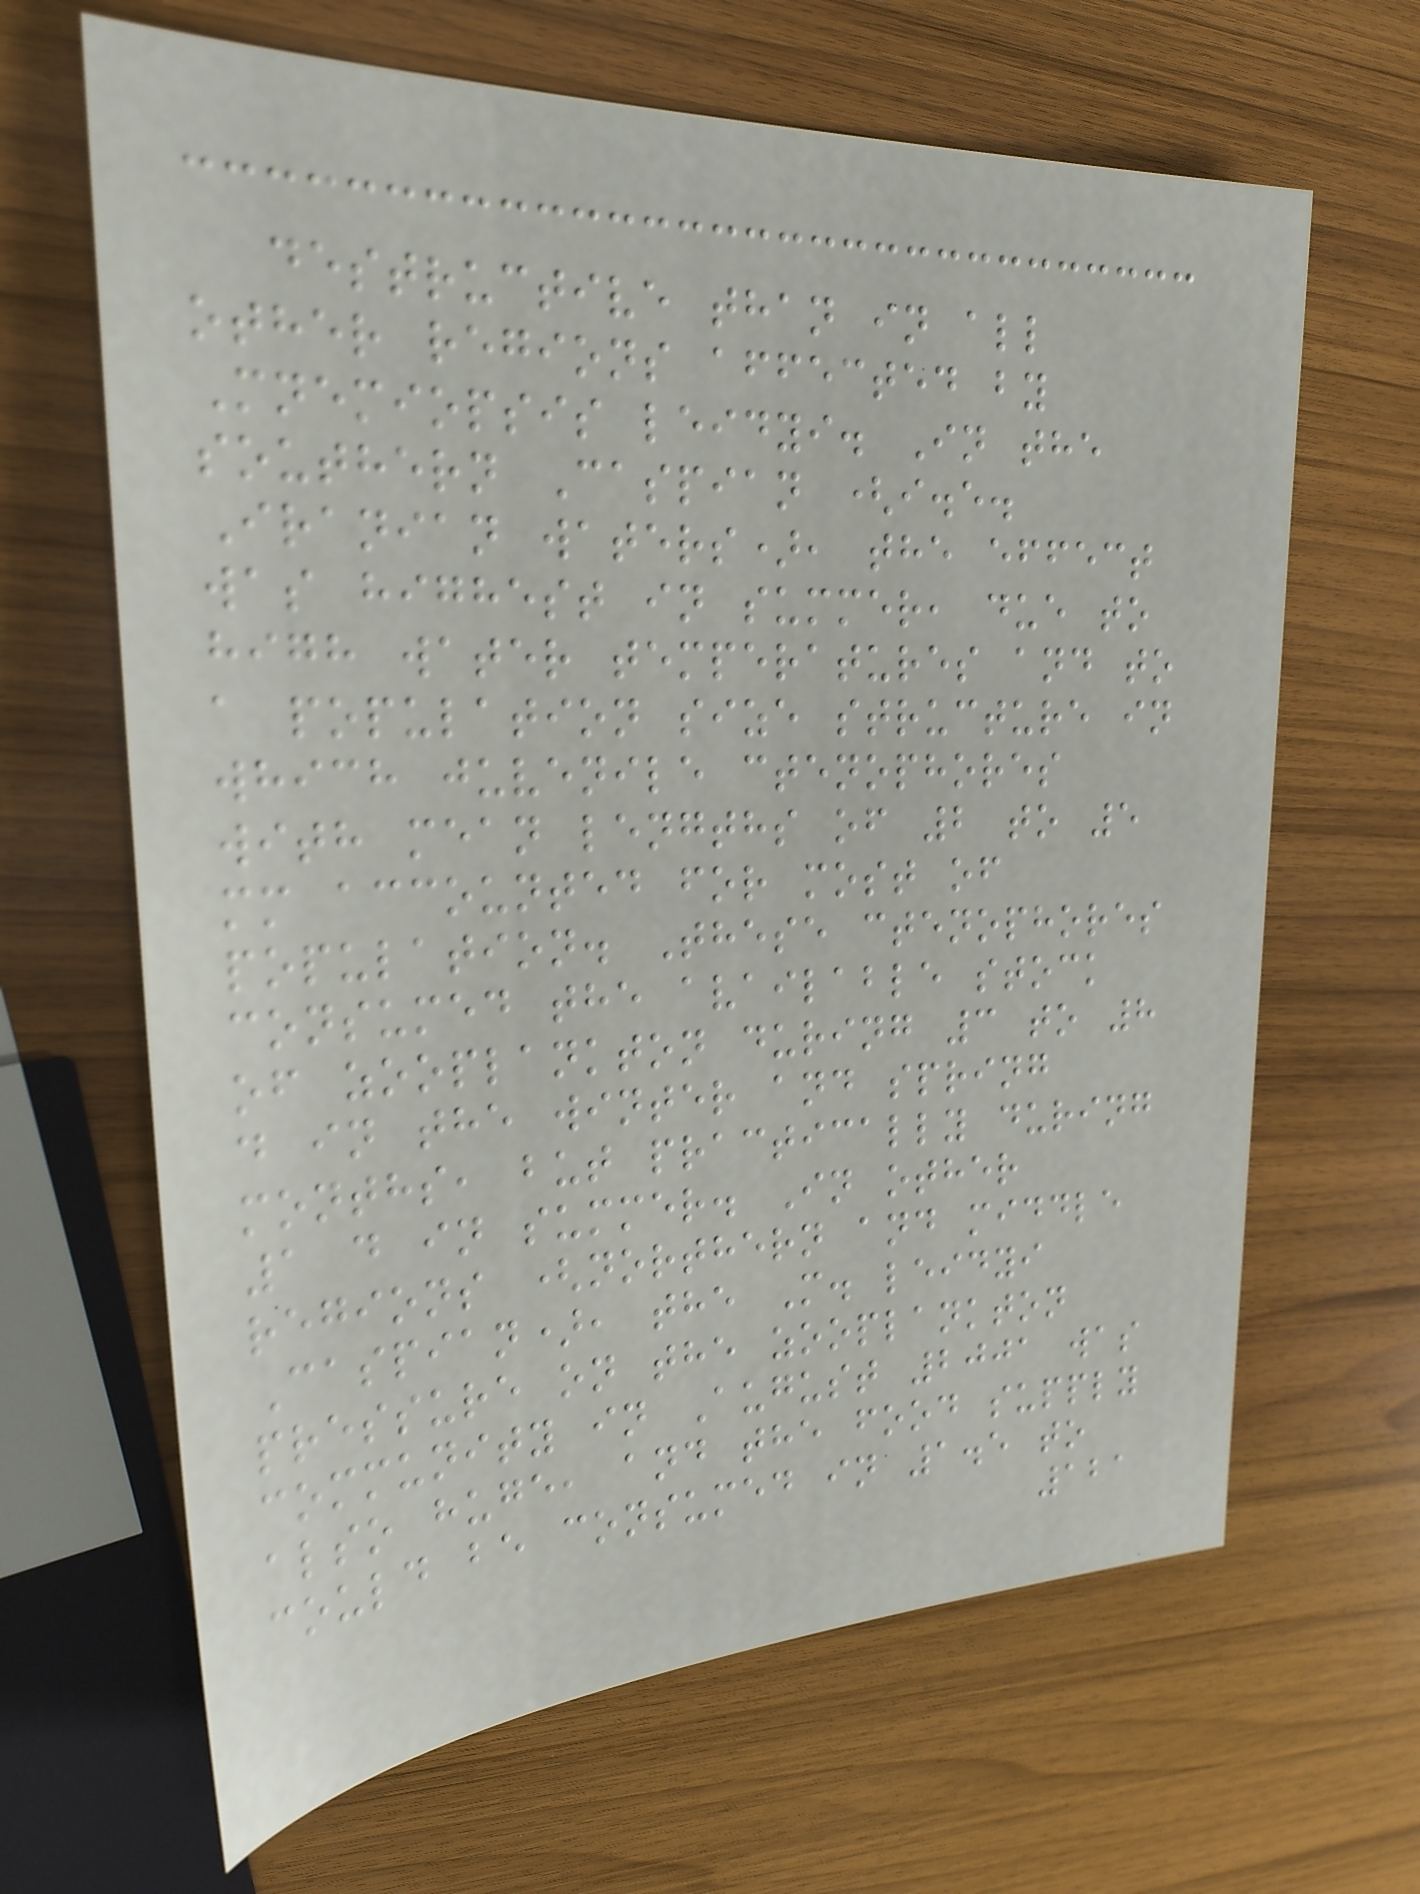destructive than in all
other regions affected by
Mnemiopsis leidyi. In the
southern Caspian (i.e.
Iranian waters), the effect
was highest in summer, due to
high water temperatures and to
a population size structure in
which juvenile ctenophores
with mean lengths of 2 to 5
mm accounted for most of
population. These ctenophores
consumed the available stock
of zooplankton during 3 to 8
d in the winter and spring
months, but practically during
1 d in summer. In other
regions (northern and middle
Caspian), the M. leidyi
pressure on the zooplankton
community in August 2001 was
also huge, and the food supply
could be consumed in 1.5 to
121
